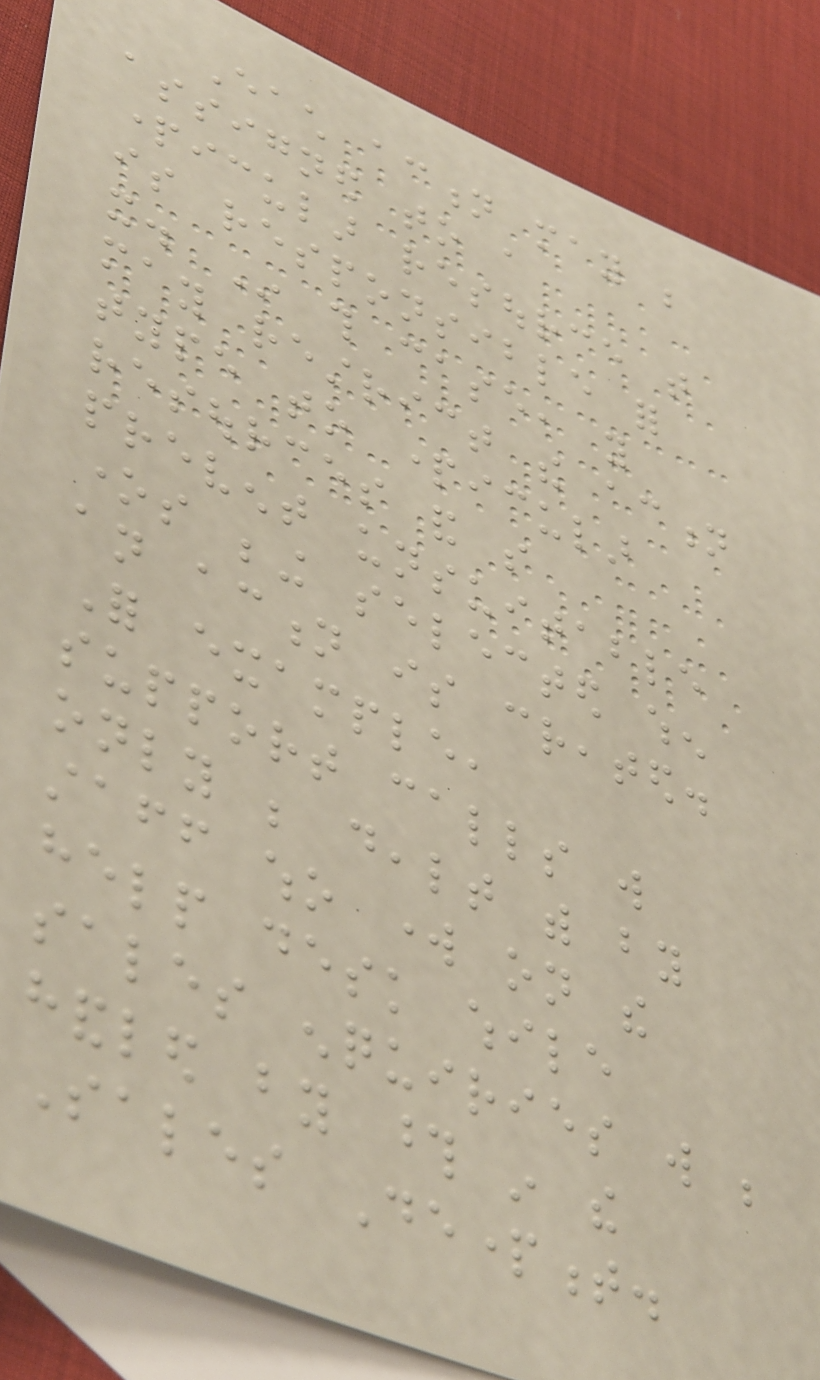Each action may be
assigned to a
particular resource that
is responsible for
it. In this case, you
may restrict the action
type to particular
resources and so
prevent unsuitable
ones being selected when
an action is created.
For example,
support calls will
only be dealt with by
staff who work on the
help desk while
sales enquiries will be
handled by those in the
Sales Department.
